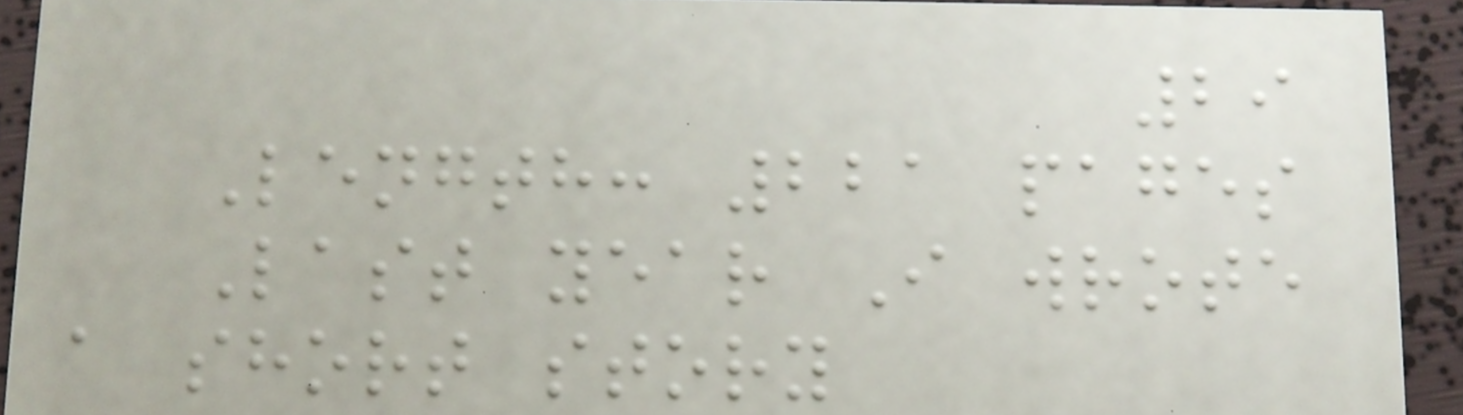29
Length: 221 pages
Last year I wrote
a short story
